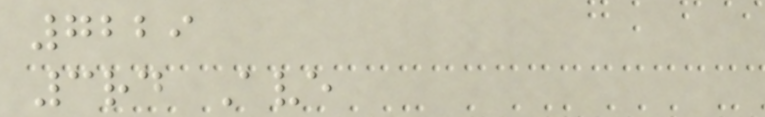7229
3rd Ave
